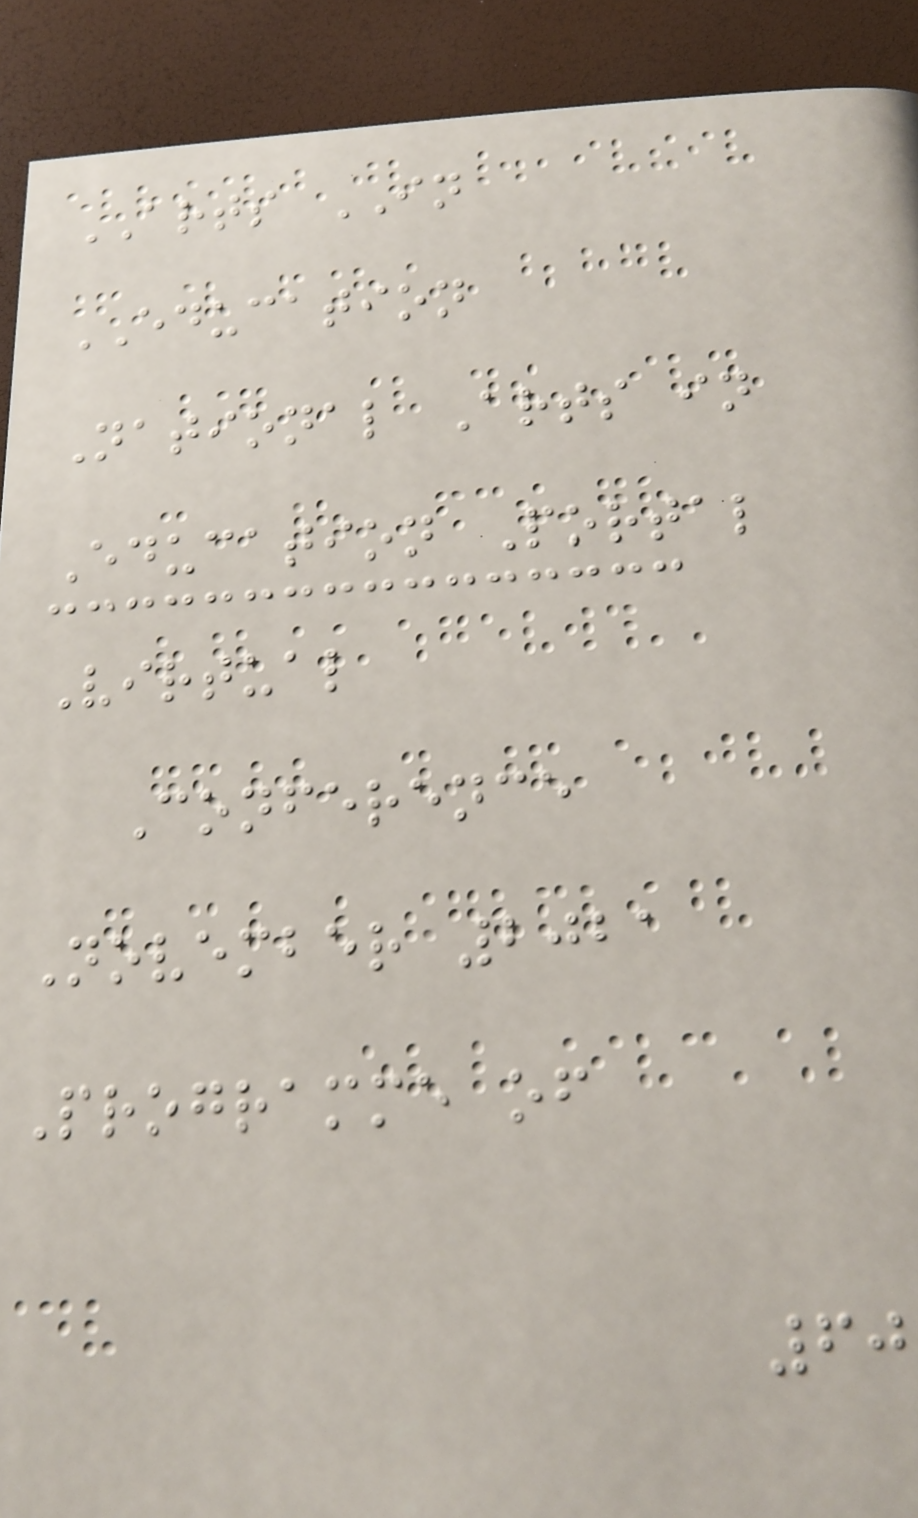ARTS IN
EDUCATION
National Arts in
Education Portal
Virtual
Conference
November 2021
Programme of
60
